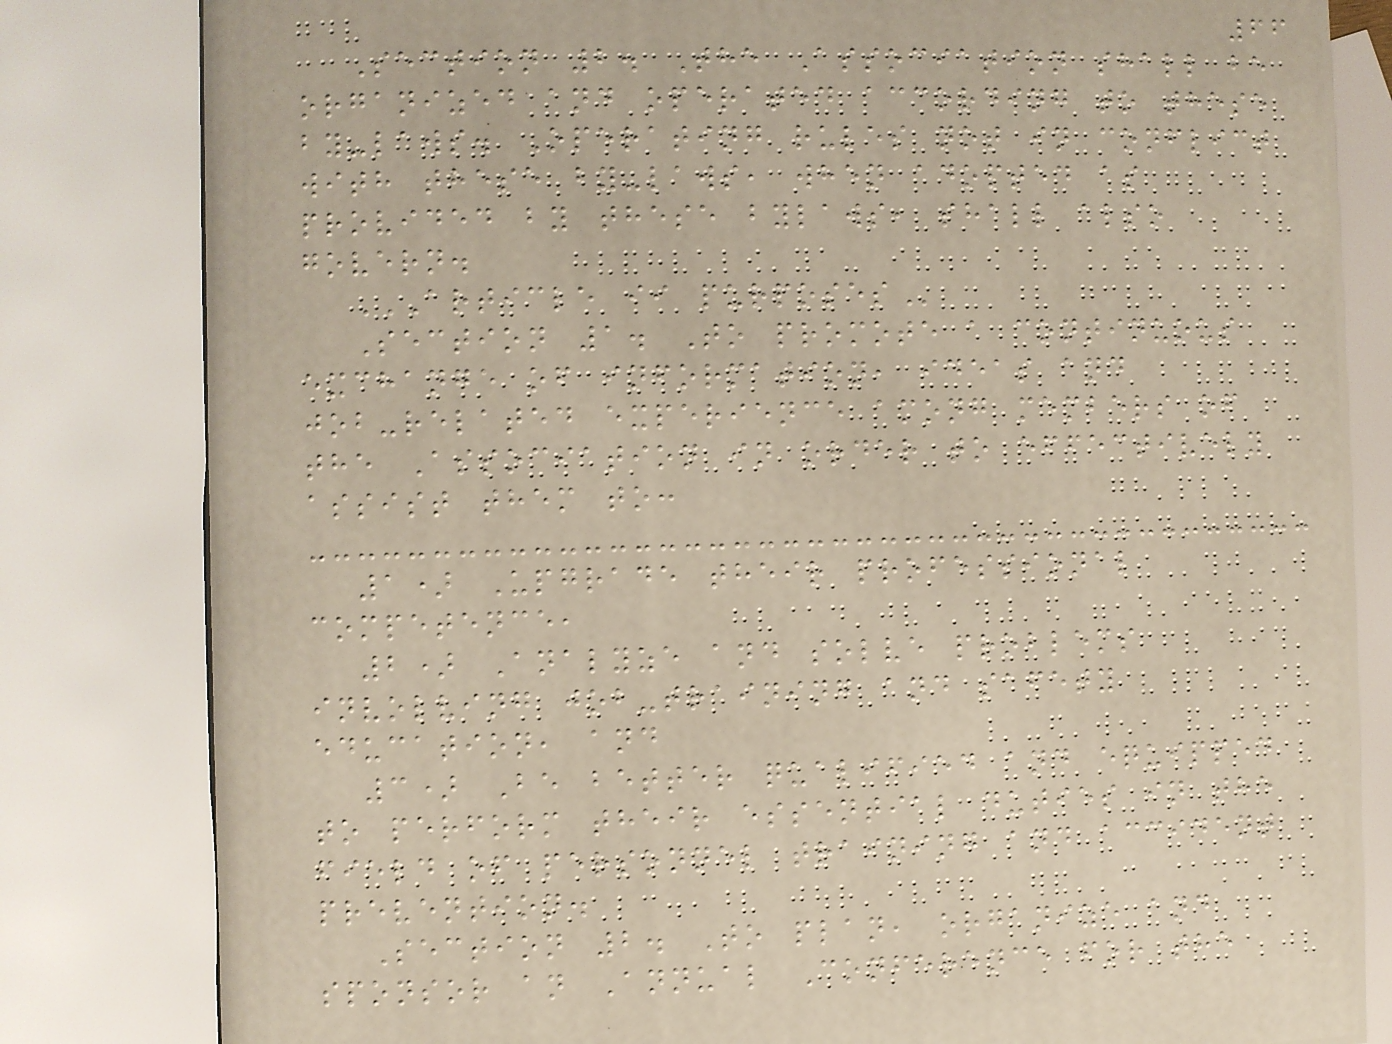66
Section 2. The Association shall be
organized and operated according to these
by-laws. Operating rules not in conflict
with these by-laws, when adopted as
provided by these bylaws, shall also
govern.
ARTICLE II PURPOSES
Section 1. To promote a continuous
exchange of information, ideas and
job-related experience among members of
the Association in order to effectively
assist them to:
1) Upgrade their professional
competence,
2) Analyze and solve problems
involving job-training and safety
education, and
3) Be better qualified and equipped
to perform their essential duties in the
field of personnel training and accident
prevention.
Section 2. To plan, organize and
sponsor an Annual Conference for the
